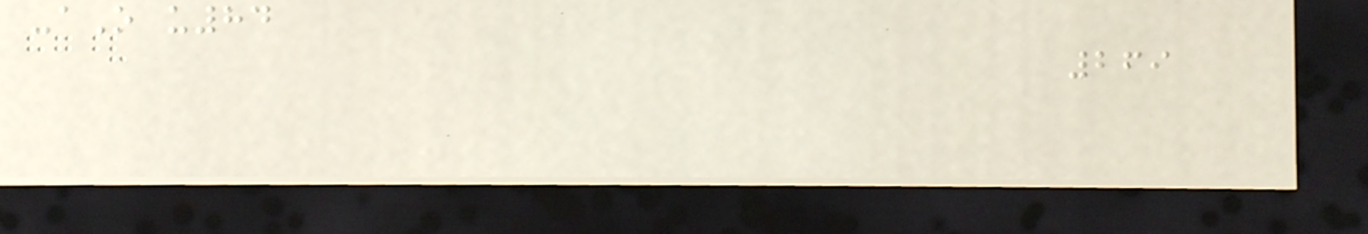-aO u84
269
